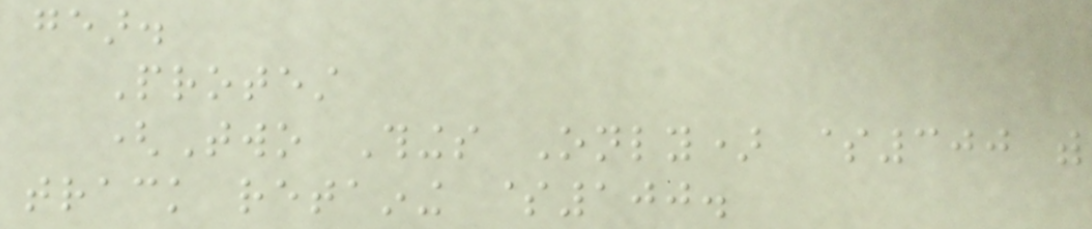gear.
Protest
(Two Things Only) $300 with
track retaining $100.
